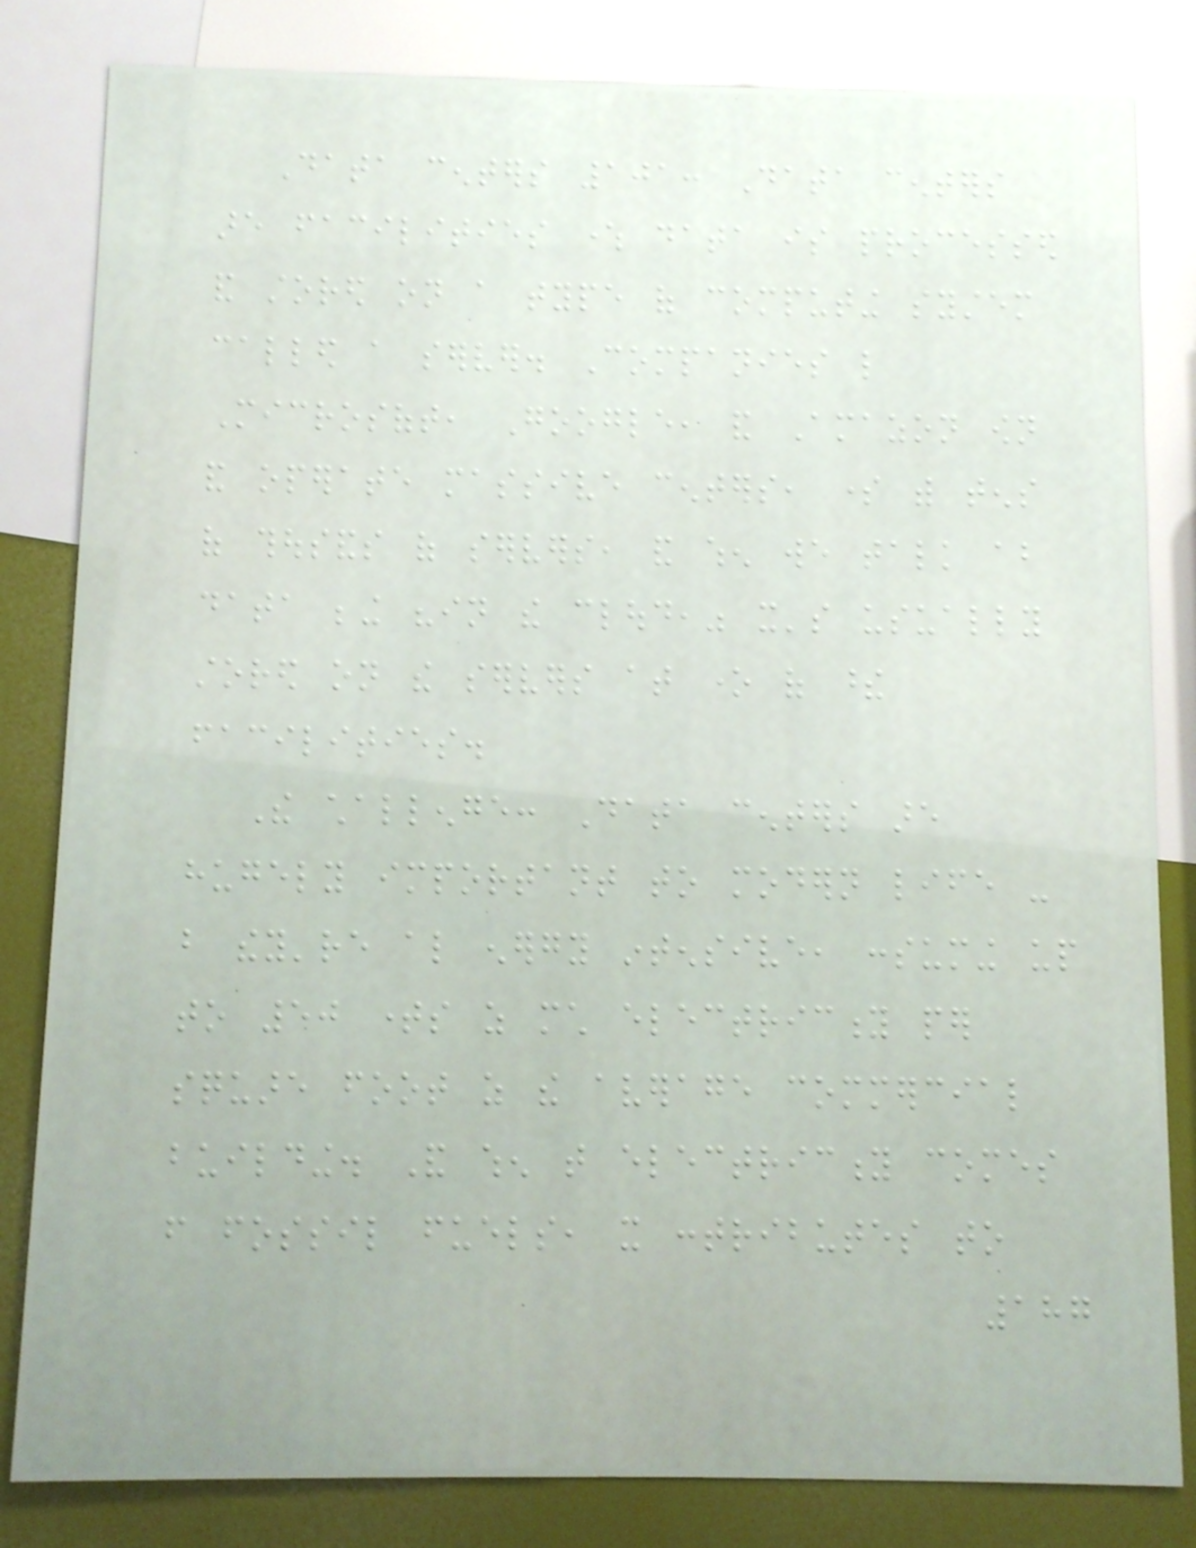Data centers 101: Data centers
are facilities where data is processed
and stored on a type of computing system
called a server. Companies like
Microsoft, Google, and Amazon own
and operate massive centers, some with tens
of thousands of servers, and when we talk about
data being "in the cloud," it's usually
stored on the servers at one of these
facilities.
The challenge: Data centers are
hugely important to modern life -
but they're also energy intensive, consuming up
to 50 times as much electricity per
square foot as the average commercial
building. And when that electricity comes
from fossil fuels, it contributes to
187
